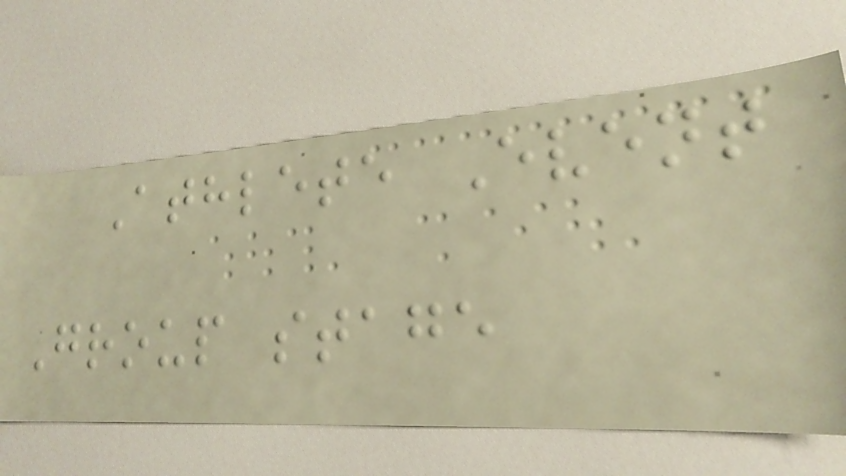Athlete Event
Group stage
